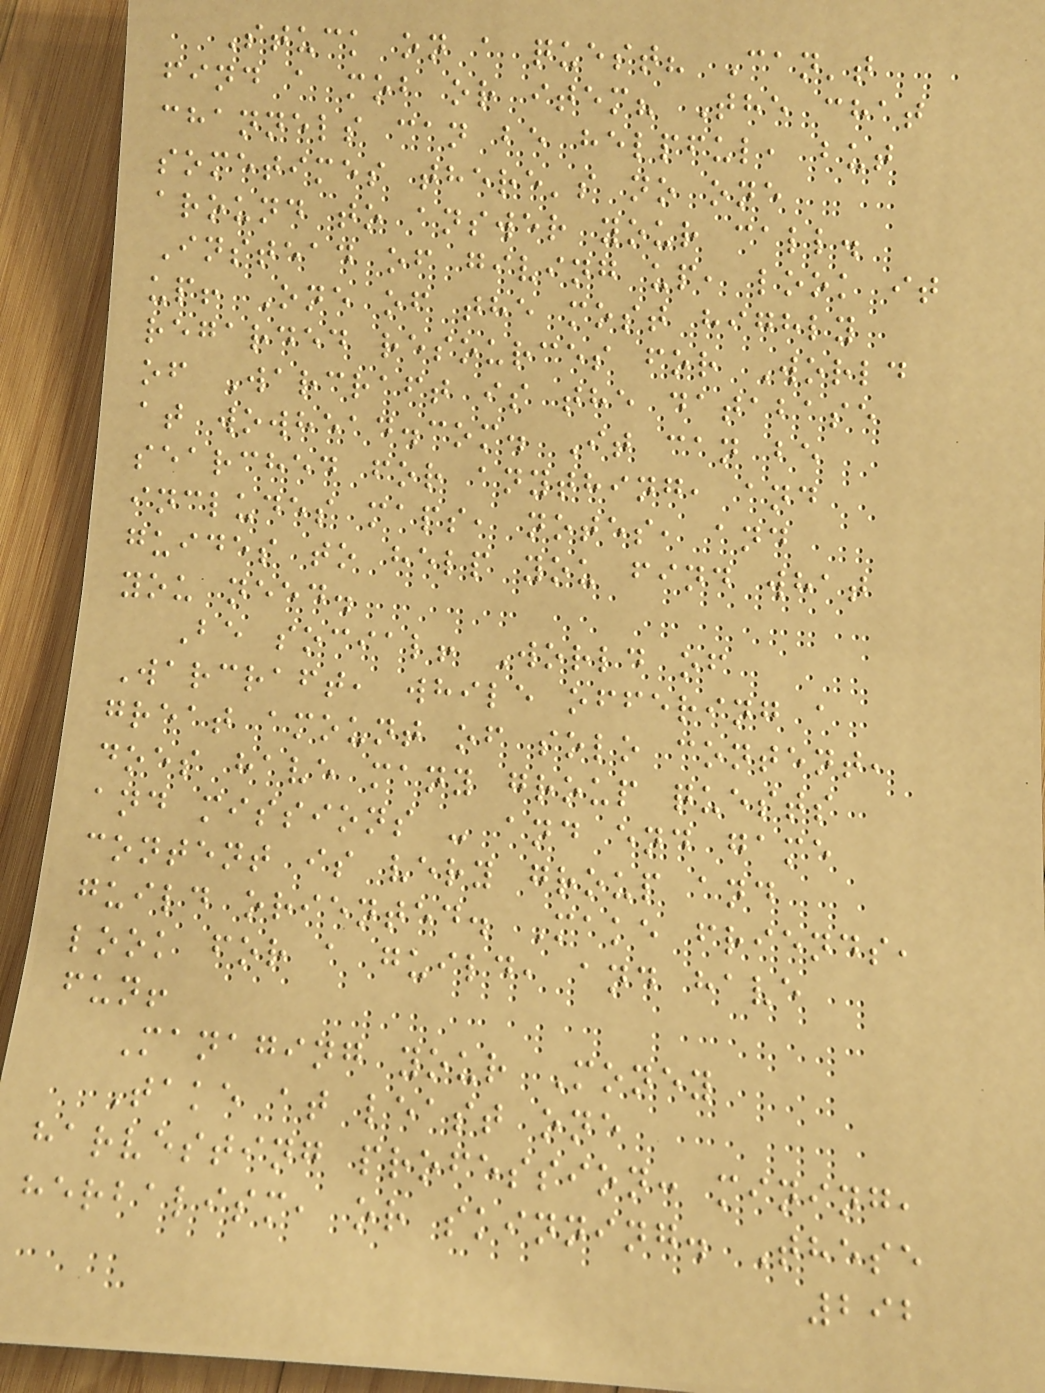Stuck on a quest? Can't
find a mob or item? The chat
channels can be helpful, but
sometimes there's no one
around to answer your call.
Instead of giving up, look it
up! One of the most highly
regarded resources for World
of Warcraft is the database
at wowhead.com. It can be
searched for anything, and
includes maps, notes, and
guides to help you find what
you need.
Be social! World of
Warcraft, while offering a
great amount of solo content,
does have many group quests
and missions - and end game
content is very group and
guild oriented. Make friends,
look for a guild, and have
fun!
Managing your Money
Take at least one
harvesting profession: mining,
herbalism, or skinning. These
292
